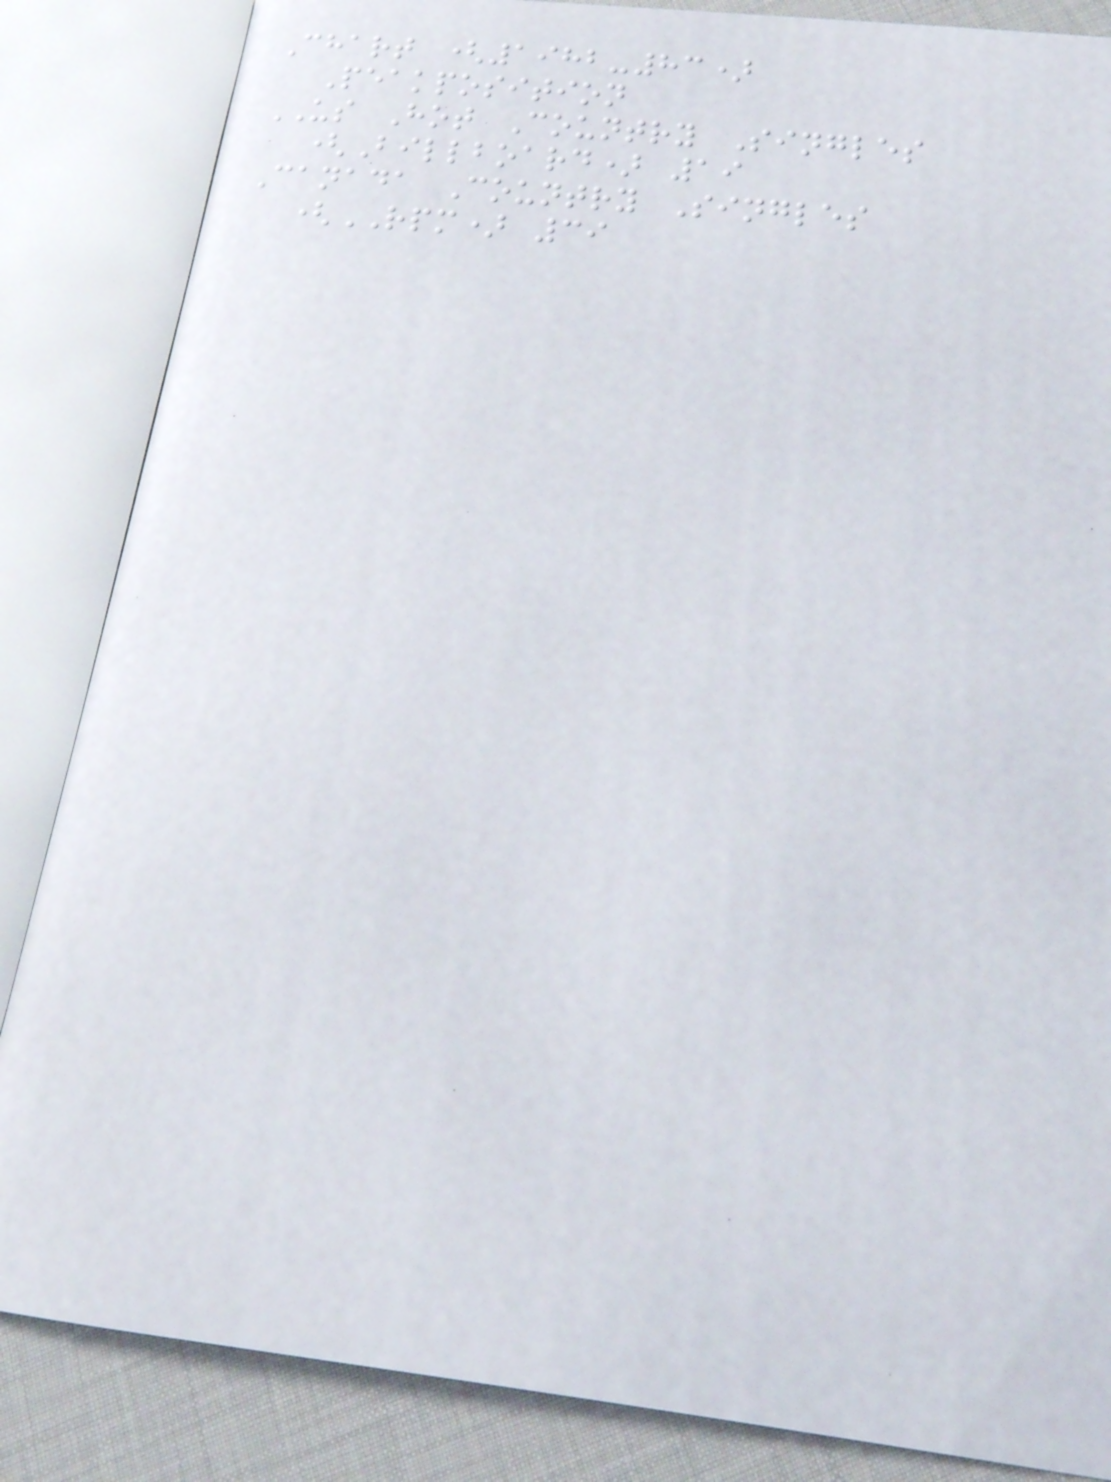Chart (1982-83)
Peakposition
US Hot Country Singles
(Billboard) 19
Canada Country Singles
(RPM) 39
